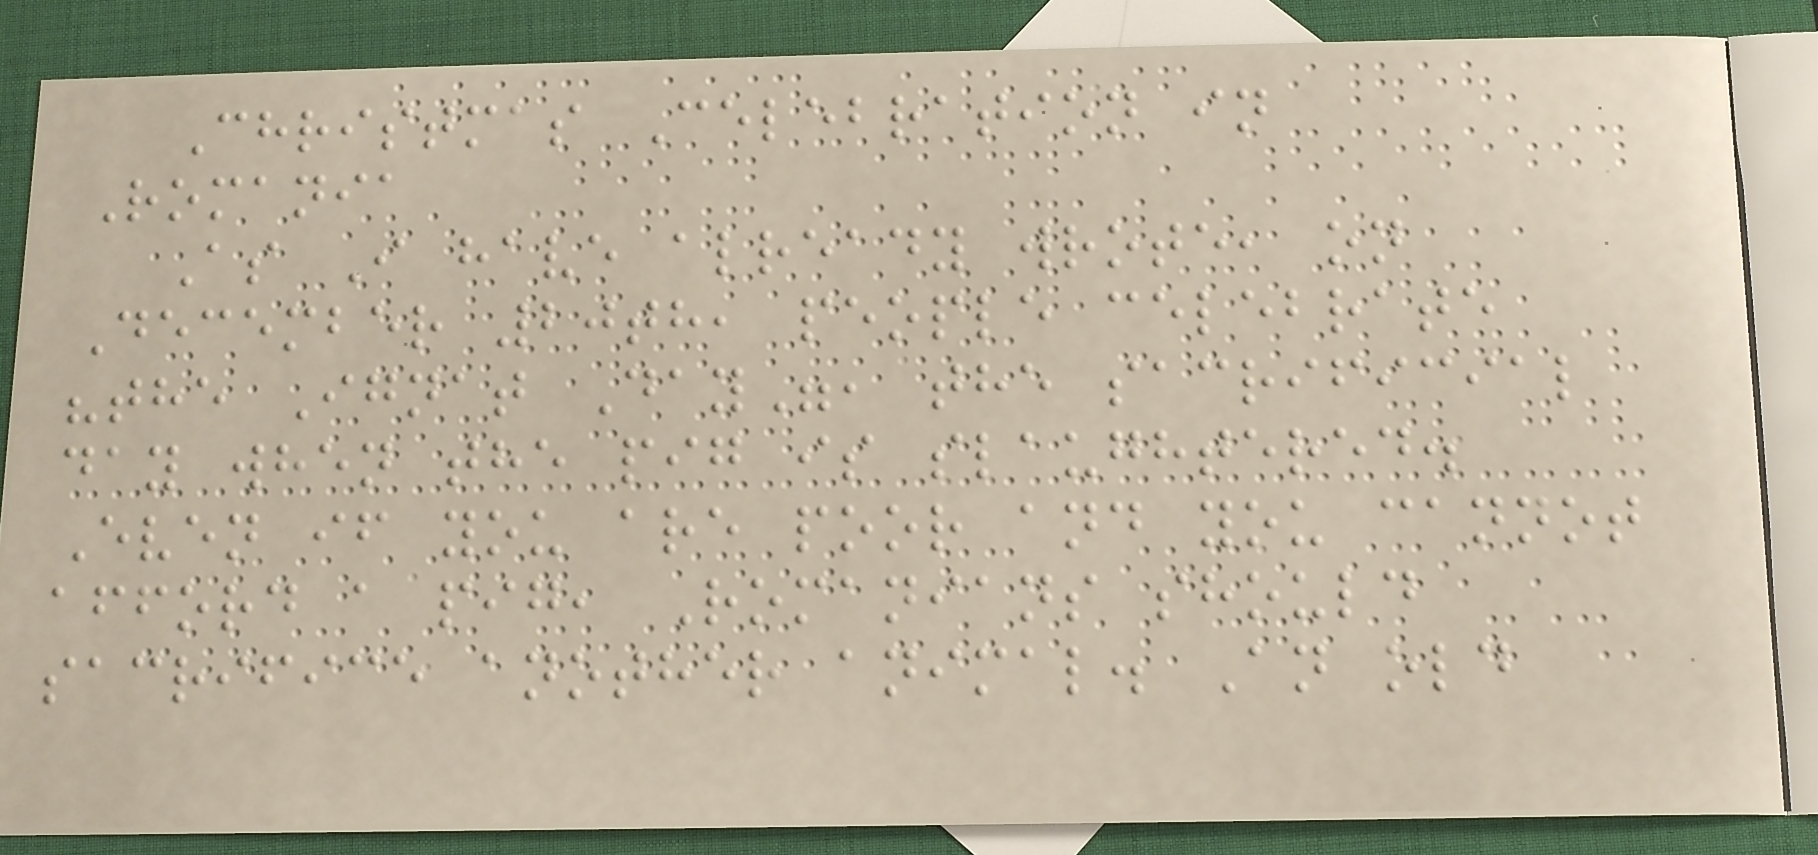Christmas Celebration in
Romania
As I have already wrote, on
December 20th, people celebrate
"the Ignat Day", the sacrificial
day when the pig is slaughtered.
Even if you are poor and you cannot
afford a pig, Romanians should
sacrifice another animal. An old
